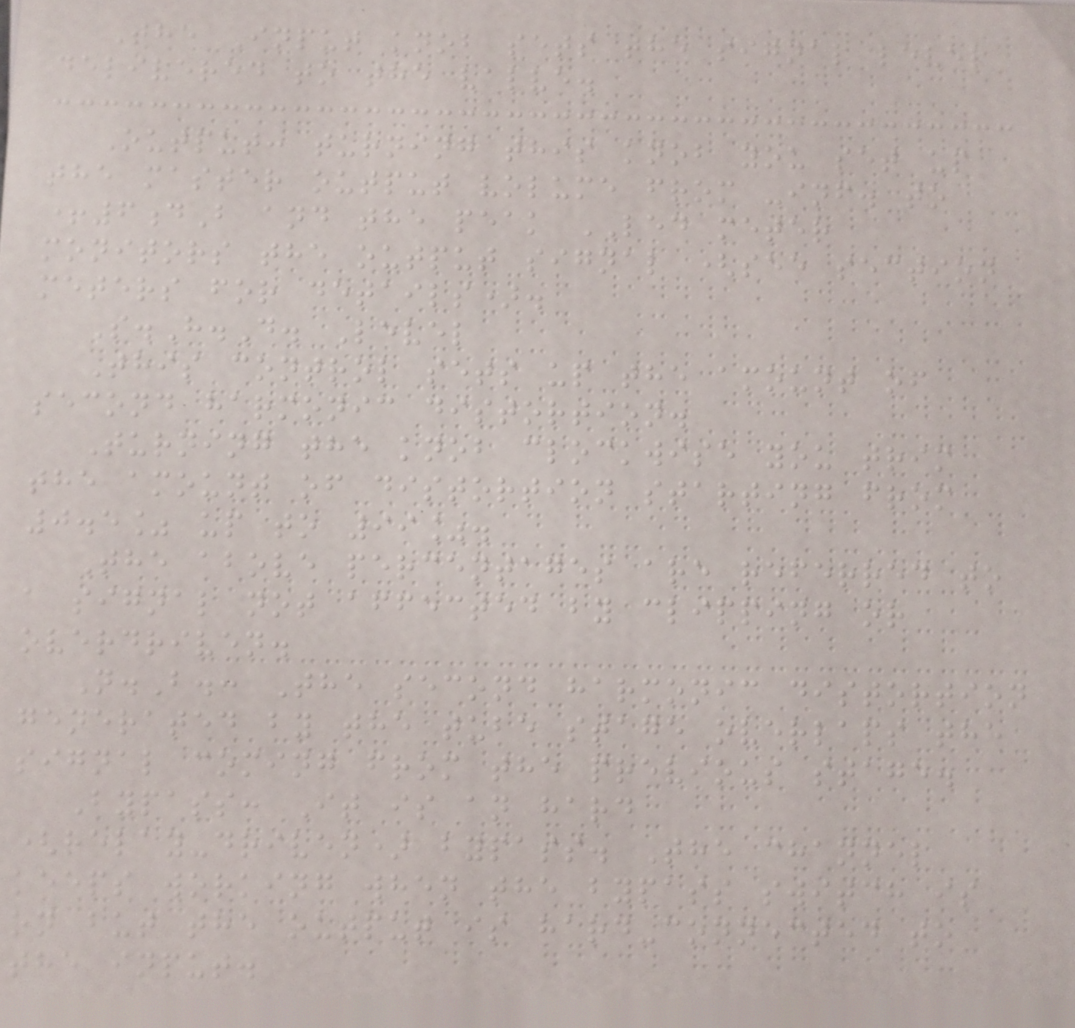The Input knob sets the signal level
delivered to the valve.
Output: turning this knob you set up
the master output volume from -inf. to
+6dB and the peak LED meter
monitors the output signal (see section
meters for details).
S.H.D. Level
This control sets up the amount of
second harmonic distortion.
Turning the knob clockwise you trim
the amount of distortion starting from
0.5% up to 99%.
The above percentages are referred to
a signal not affected by clipping or
overdriven.
N.B.: The second harmonic distortion
generated by the tube stage overlaps the
signal coming from the previous stage.
Bypass: It is an hard
(relay-driven) bypass. The channel
keeps working when the bypass switch is
on but the output is hard-connected to
the input.
